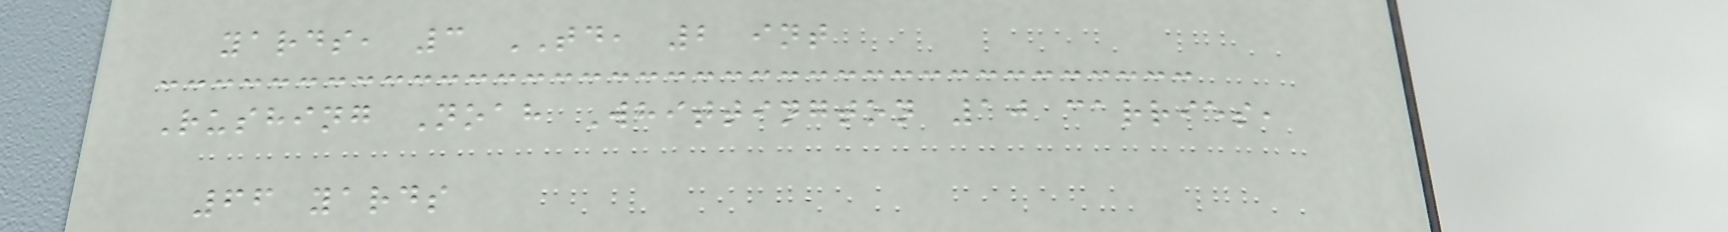yards, 3 TD, 2 int
Rushing Noah Whittington 10 carries,
66 yards
